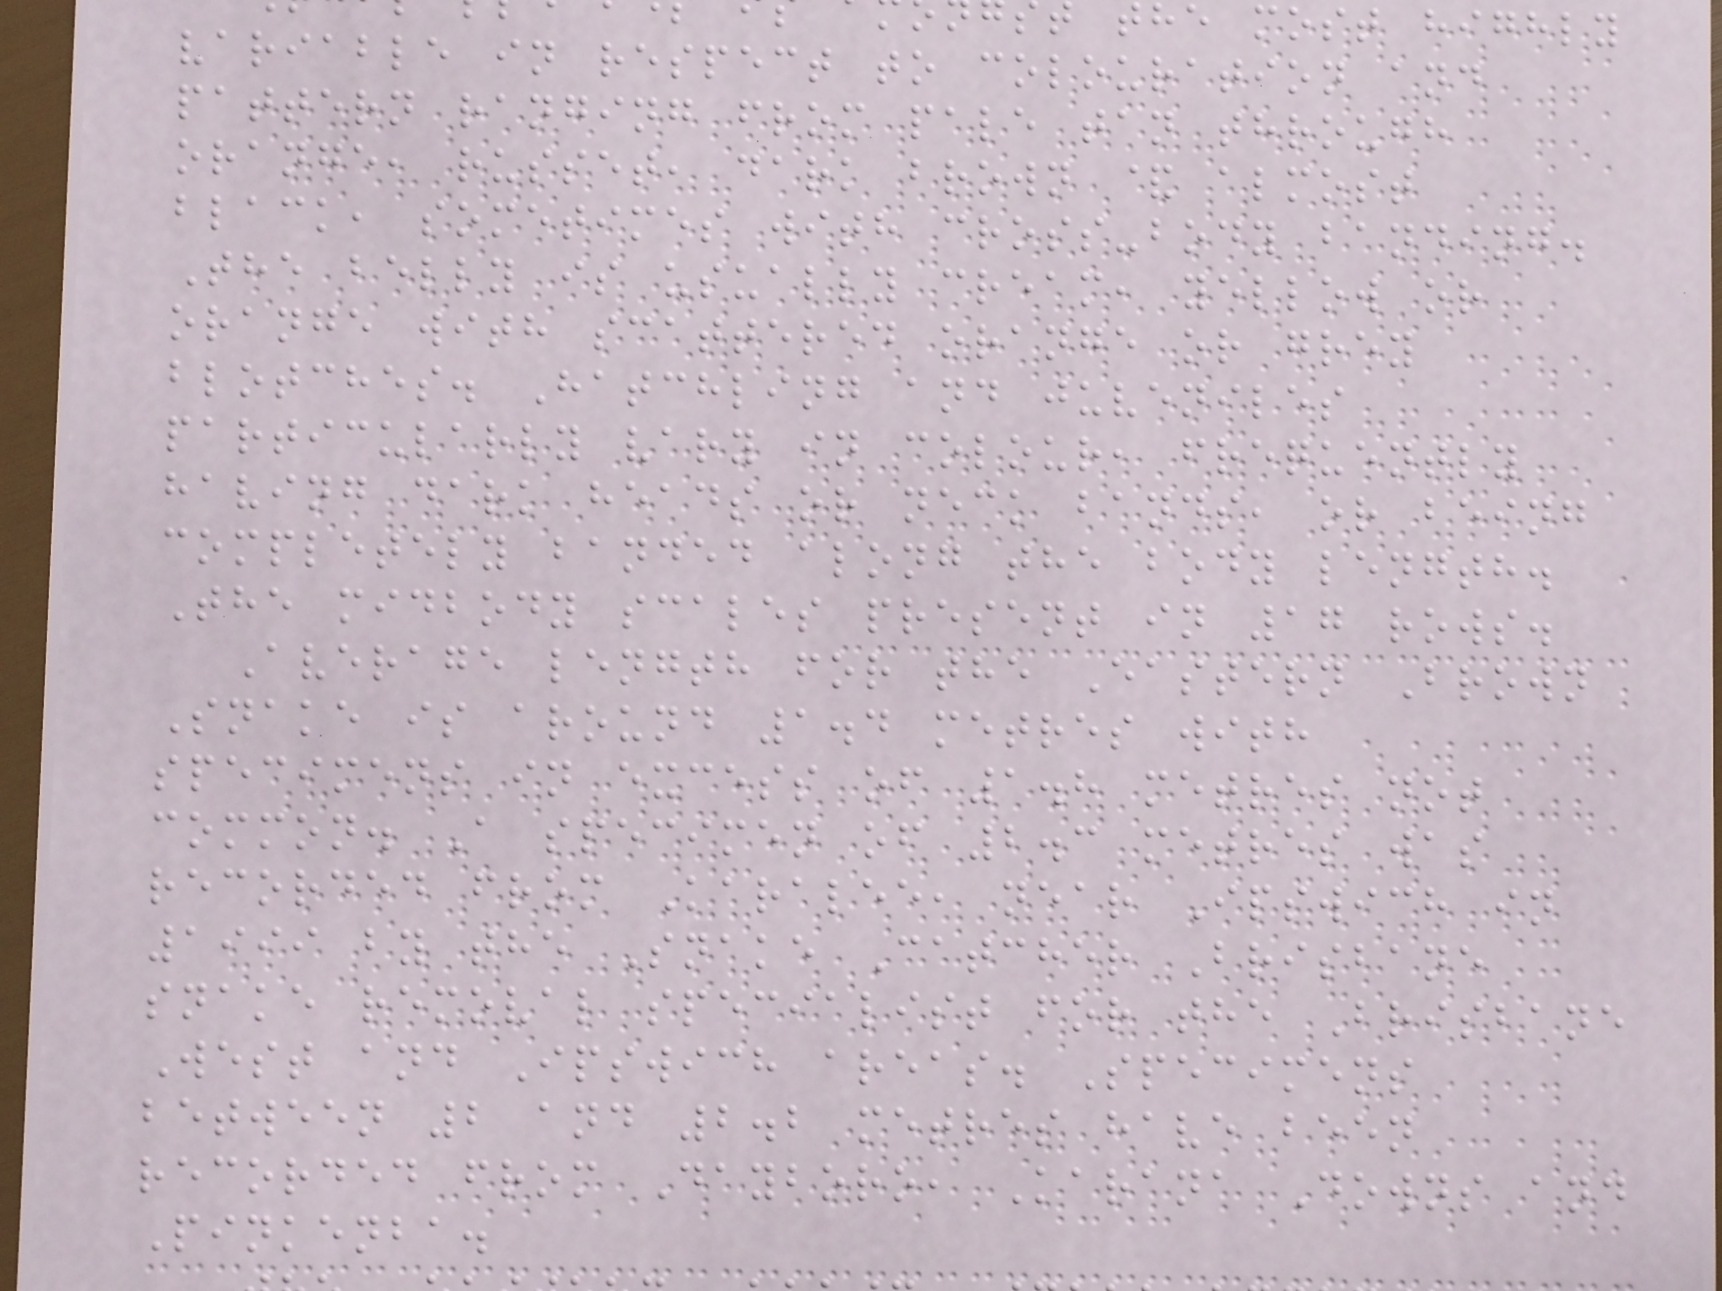the most highly
variable in respect to colouration and
pattern ranging from pale tan through
orange, russet, dark brown & almost
black, sometimes with cross-body banding.
The belly is usually cream, yellow or
orange with scattered orange or grey
blotches. Hatchling and juveniles
particularly vary in colour, frequently
having dark heads or neck bands, or being
completely banded along the body length.
The midbody scales present in 17 rows.
Average length for the Eastern Brown
Snake is around 1.4 metres with
specimens in excess of 1.8 metres not
common. A specimen of 2.3 metres was
recorded from Karalee, near Ipswich in
1999 by the Snake Catcher Brisbane
snake removal specialist for the Brisbane
West and Ipswich areas. Specimens
between 2 and 2.2 metres have been
recorded from Dayboro, Karana Downs and
Pinkenba.
